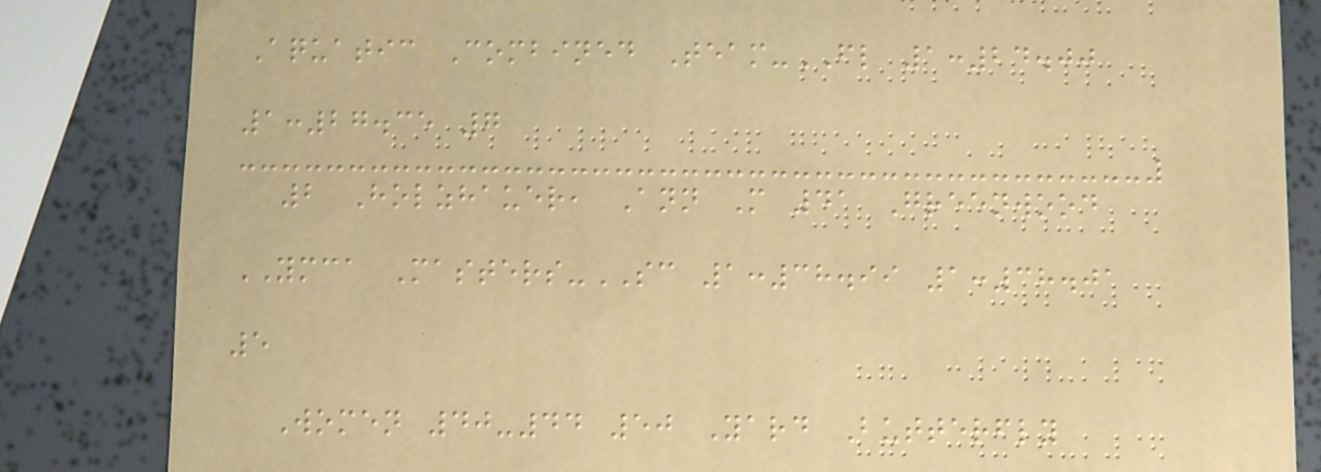Aquatic Combined Team-FL 1:24.00
1:27.35 7
2 Holzhauer, Ann M 41 Greenwood
YMCA Masters-SC 1:38.99 1:38.01
5
Women 40-44 50 Yard Butterfly
